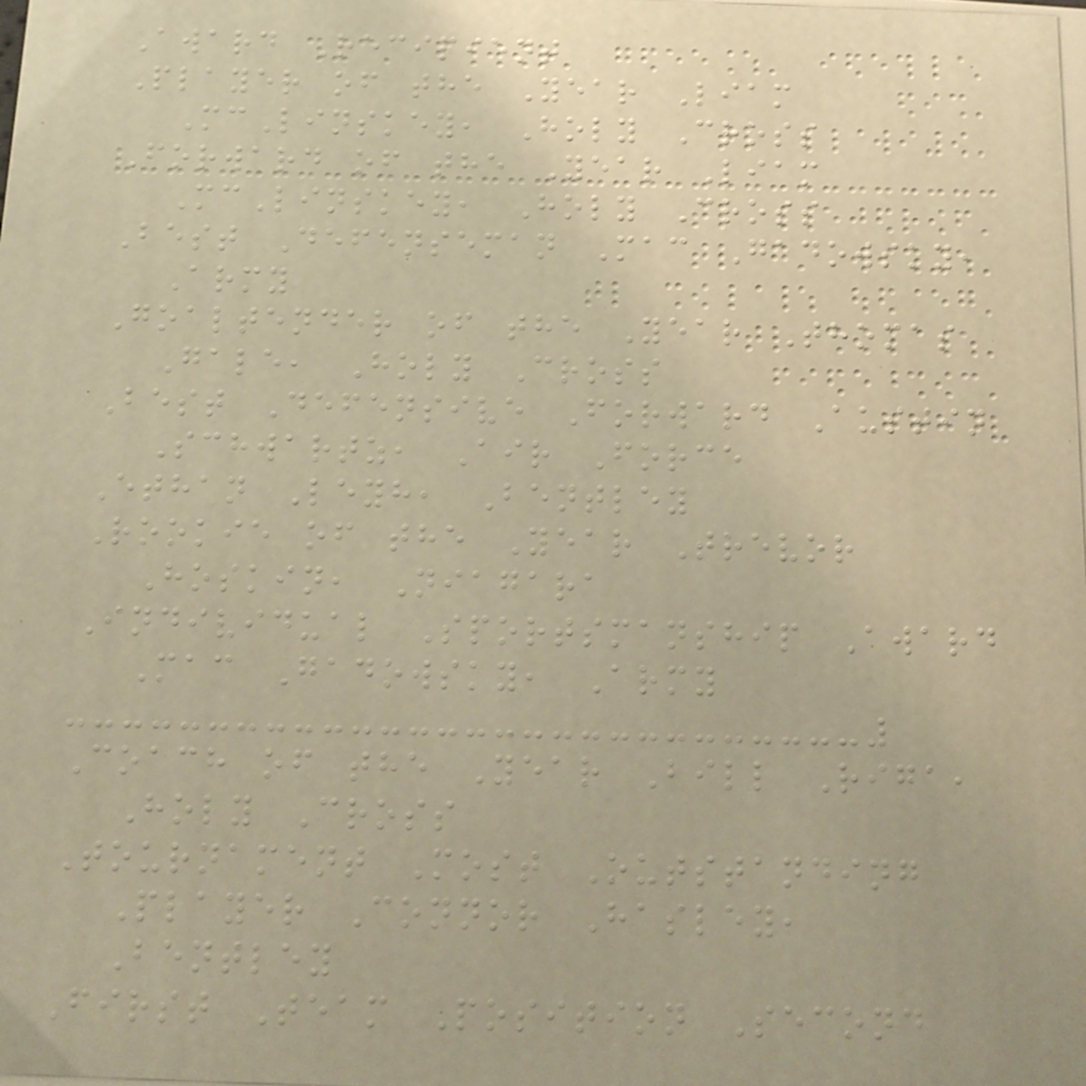Award Recipient
Player of the Year Liam
McLinskey, Holy Cross
Forward of the Year Liam
McLinskey, Holy Cross
Best Defenseman Mac Gadowsky,
Army
Goaltender of the Year Thomas
Gale, Holy Cross
Best Defensive Forward Austin
Schwartz, Air Force
Ethan Leyh, Bentley
Rookie of the Year Trevor
Hoskin, Niagara
Individual Sportsmanship Award
Mac Gadowsky, Army
Coach of the Year Bill Riga,
Holy Cross
Tournament Most Outstanding
Player Connor Hasley,
Bentley
First Team Position Second
